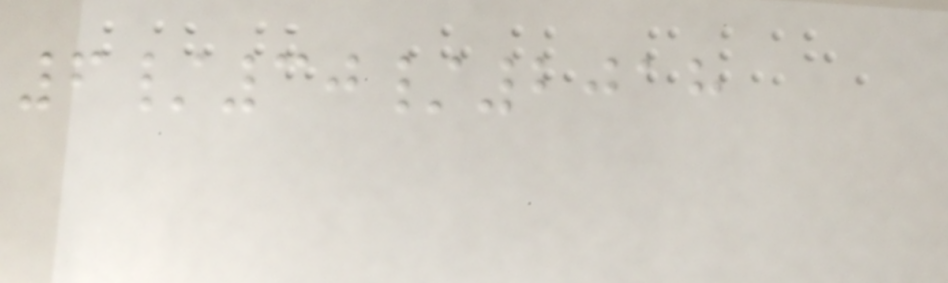6/30/2018
